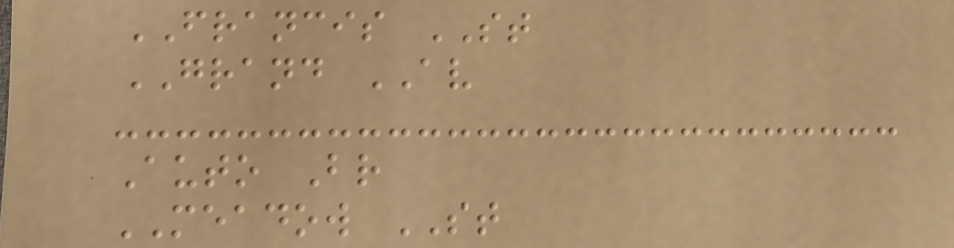FRANCIS ST
GRAND AV
Auto Br
MEADOW ST
